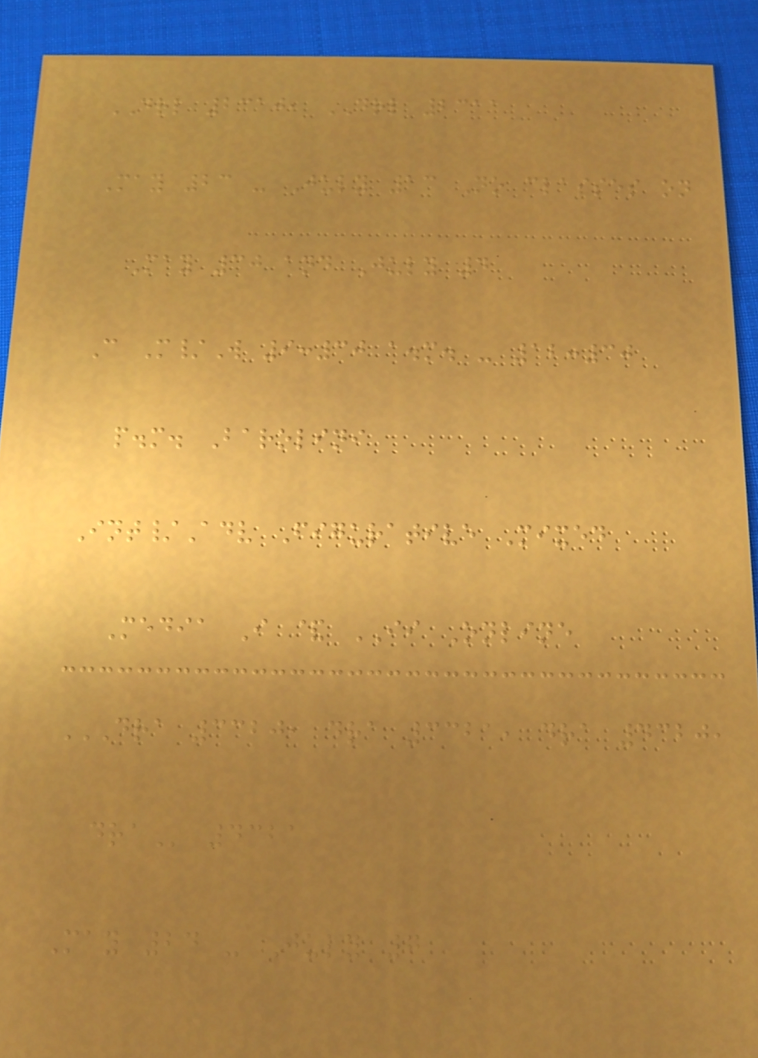DRL 2310, DRL 2311
May 23 - July 13 No classes on
May 30 and July 4
C M/W 9:30 a.m. - 12:30
p.m. Barolini
Int/Adv Figurative Mixed
Media I & II Online
DRA 3320, DRA 3321, DRA 4320,
DRA 4321
May 24 - July 7
